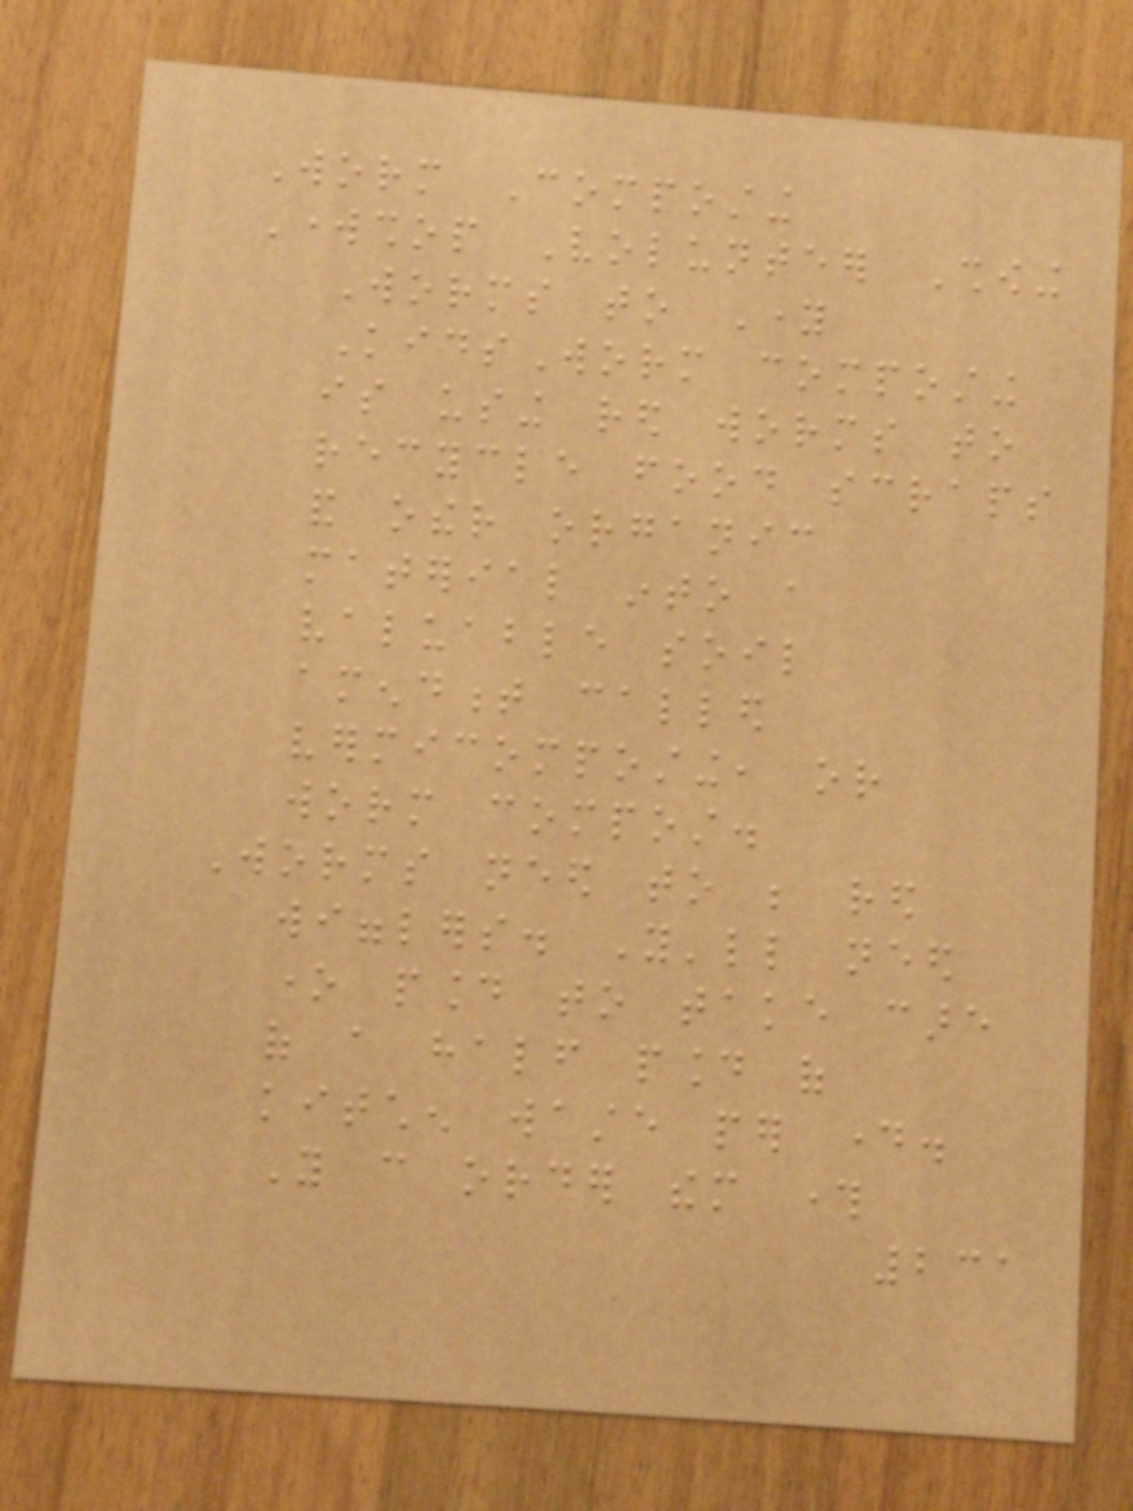Worm Composting
Workshop Volunteer Showing
Worms to Young
KidsWorm composting
is using red worms to
recycle food scraps
and other organic
material into a
valuable soil
amendment called
vermicomposting, or
worm compost.
Worms need to be red
wigglers. You'll need
one pound to take care
of a half pound of
kitchen waste per day.
You can order them through
231
